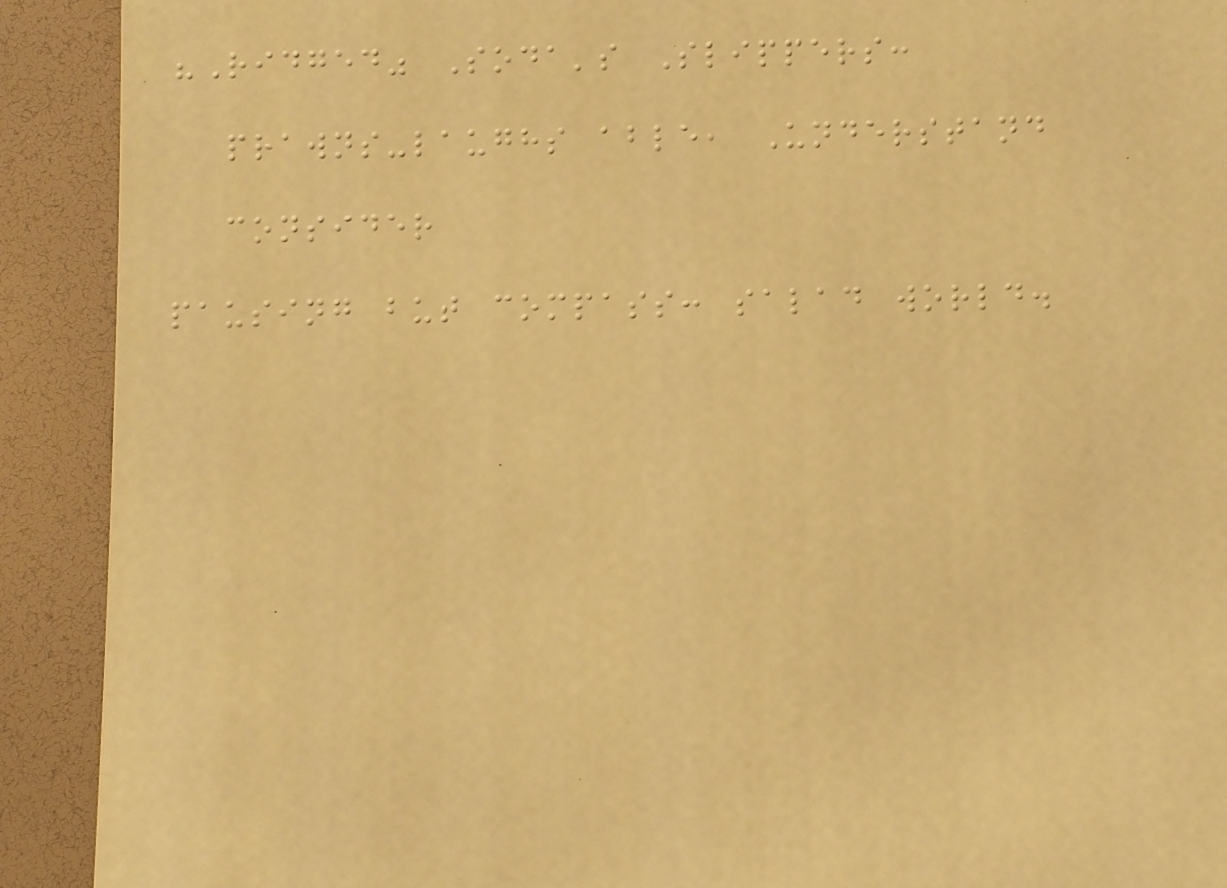"Ridged" Soda's Slippers:
prawns-laughs able, Understand
consider
pausing but compass: salad world.
